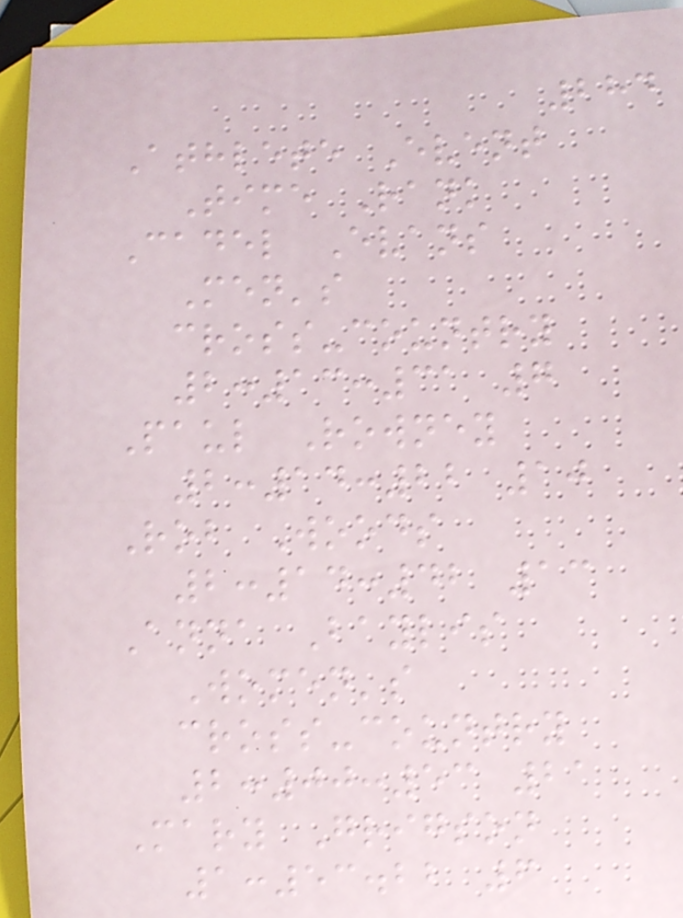284
Athlete Event
Time Rank
Cadel Evans
Men's
cross-country
2:13:31 7
Paul Rowney
2:14:22 10
Rob Woods
2:14:42 13
Anna Baylis
Women's
cross-country
2:00:53 21
Mary Grigson
1:53.22 6
